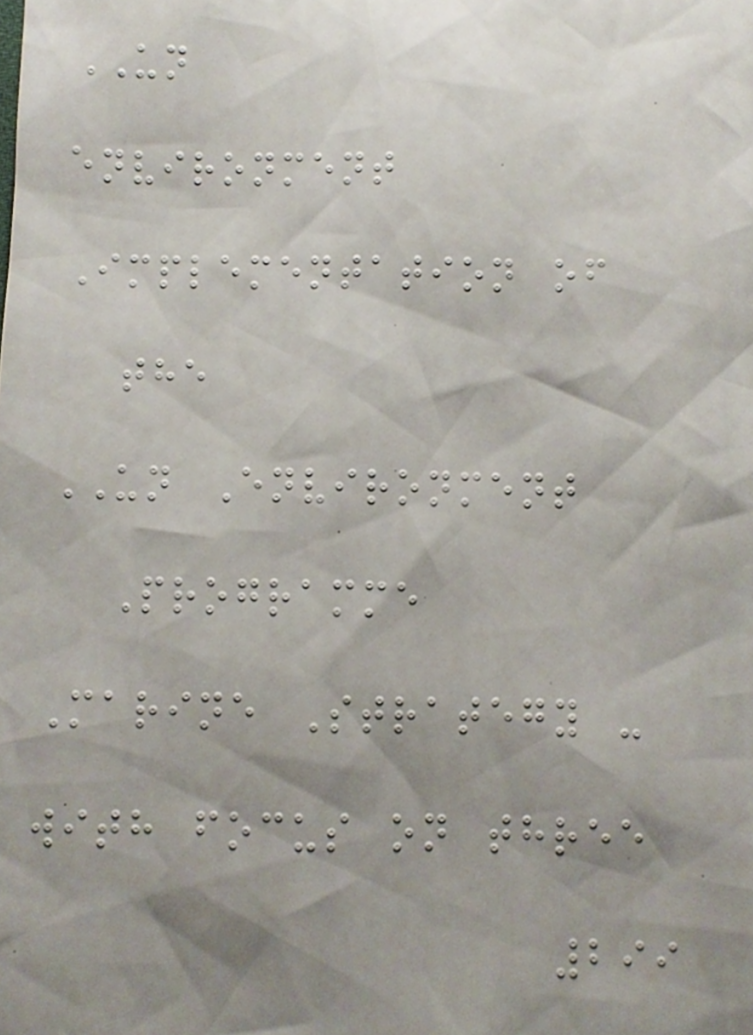UN
environment
Implementation of
the
UN Environment
Programme
Marine Strategy -
with focus on three
299
